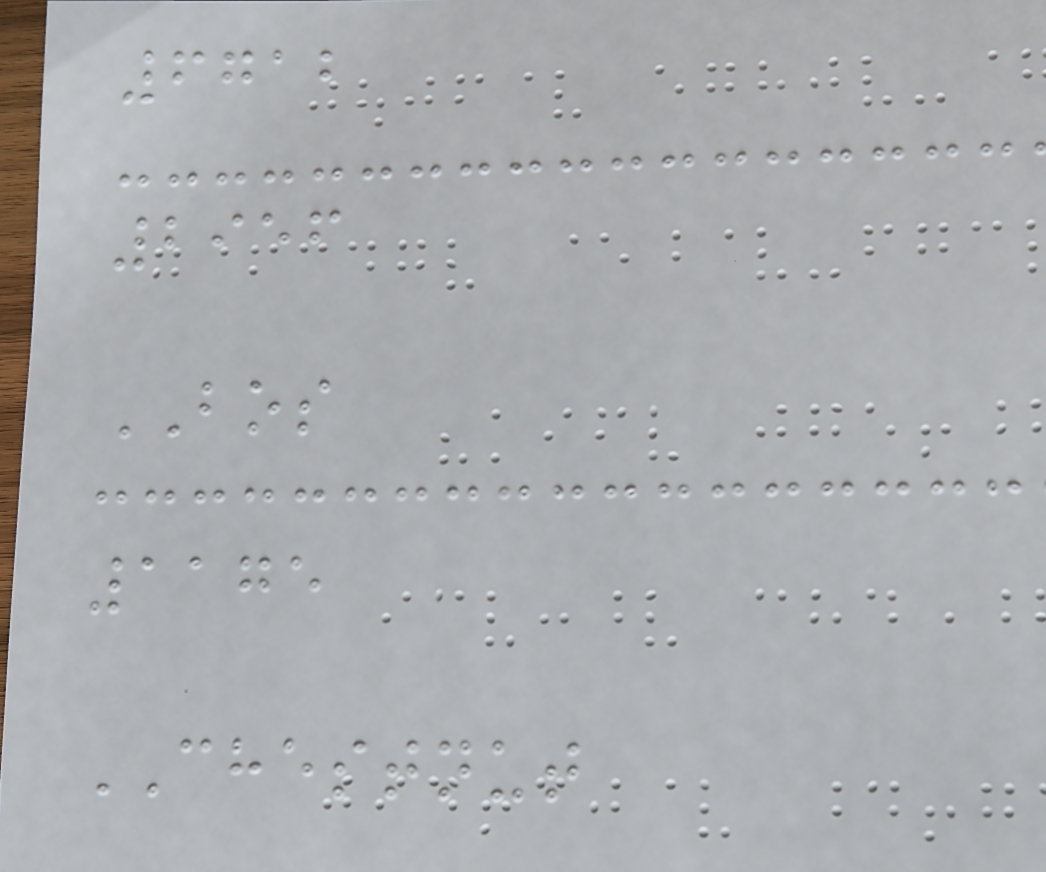6712
2956
BOS
1175
CHESTNUT
